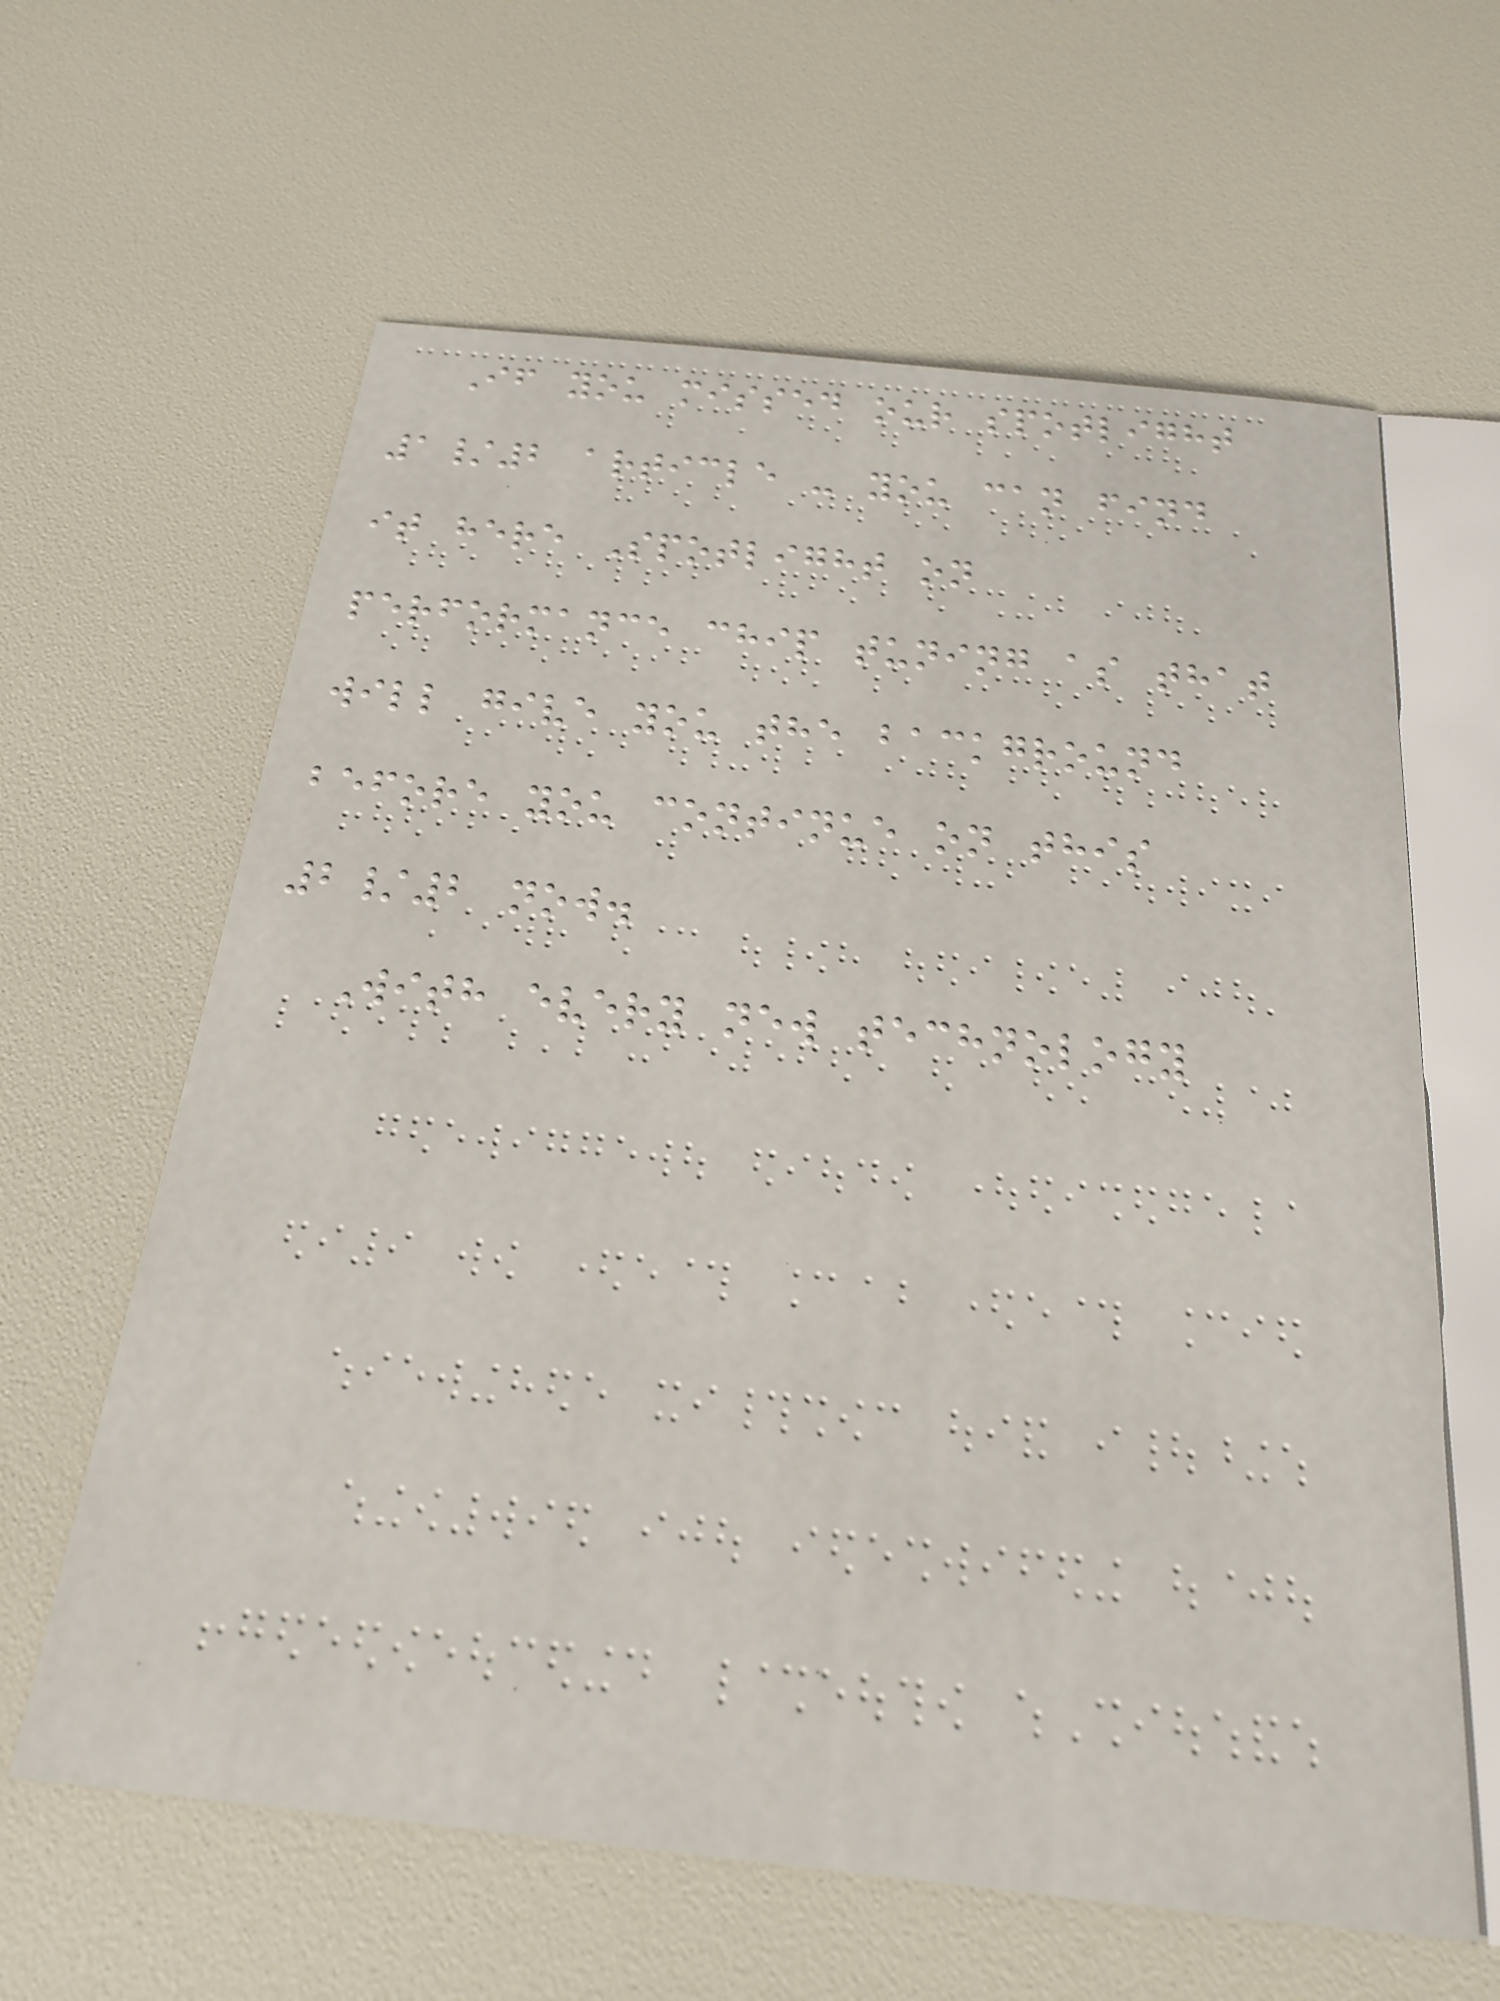If you missed our spotlight
1/2 article - you can find
it here Spotlight on
performance chip tuning as that
will give you the background
before you continue on this
2/2 now.
With every new technology
